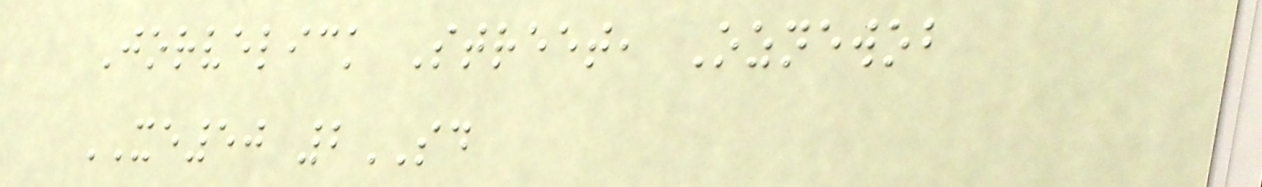Jorvelick Street, Oznewob
XE50 2SD
